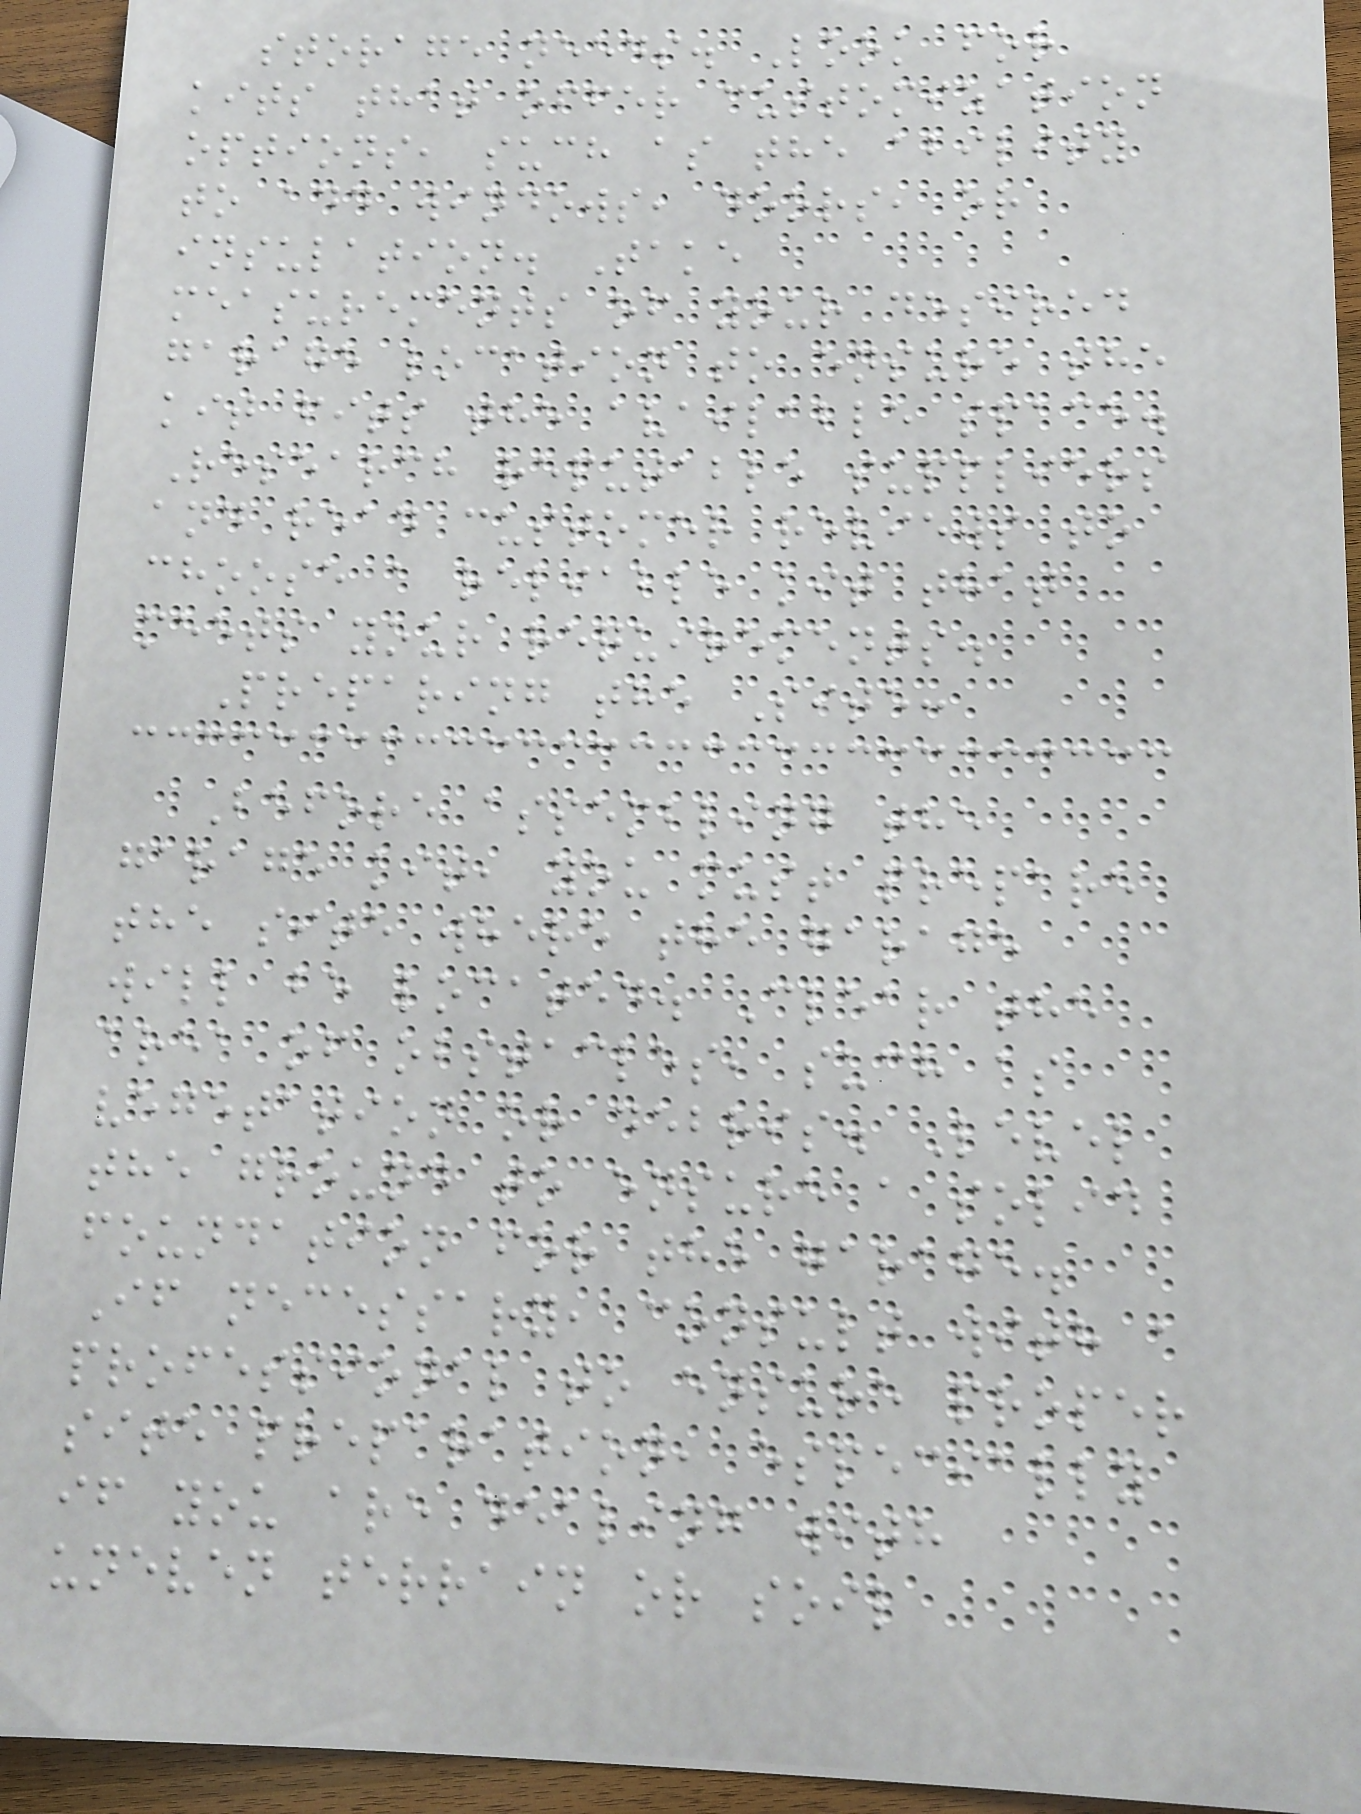storage needs. Look for
kits that offer customization
options, such as the ability
to add windows, doors, or
insulation. Take
measurements of your desired
garage location to ensure the
kit fits the available space.
Research reputable suppliers
and read customer reviews to
choose a reliable kit that
meets your requirements.
Preparing the Site:
Before assembling the
garage kit, you must prepare
the site where the garage
will be located. Clear the
area of obstacles, such as
vegetation or debris. Level
the ground to ensure a solid
foundation for the garage.
If necessary, consult with a
professional to ensure proper
site preparation, especially
if you are dealing with
uneven terrain or soil
